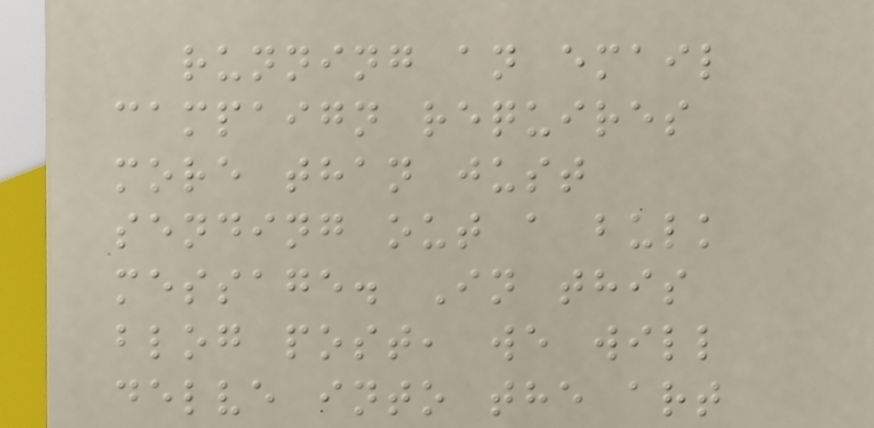running an email
campaign requires
more than just
sending out a bulk
message. In this
blog post, we will
delve into the art
